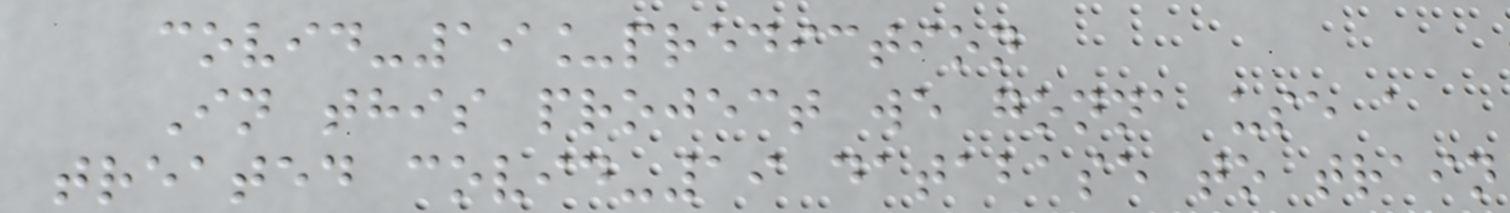covid-19_prediction
In this project we gonna use a
treated covid-19 database to train
